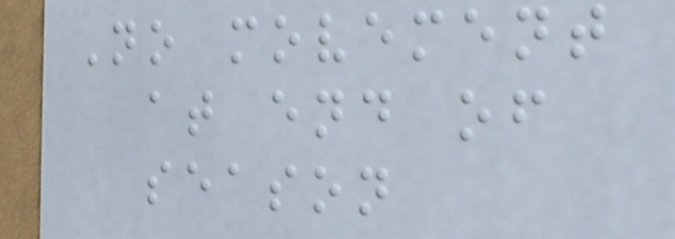No movement
at end of
season
